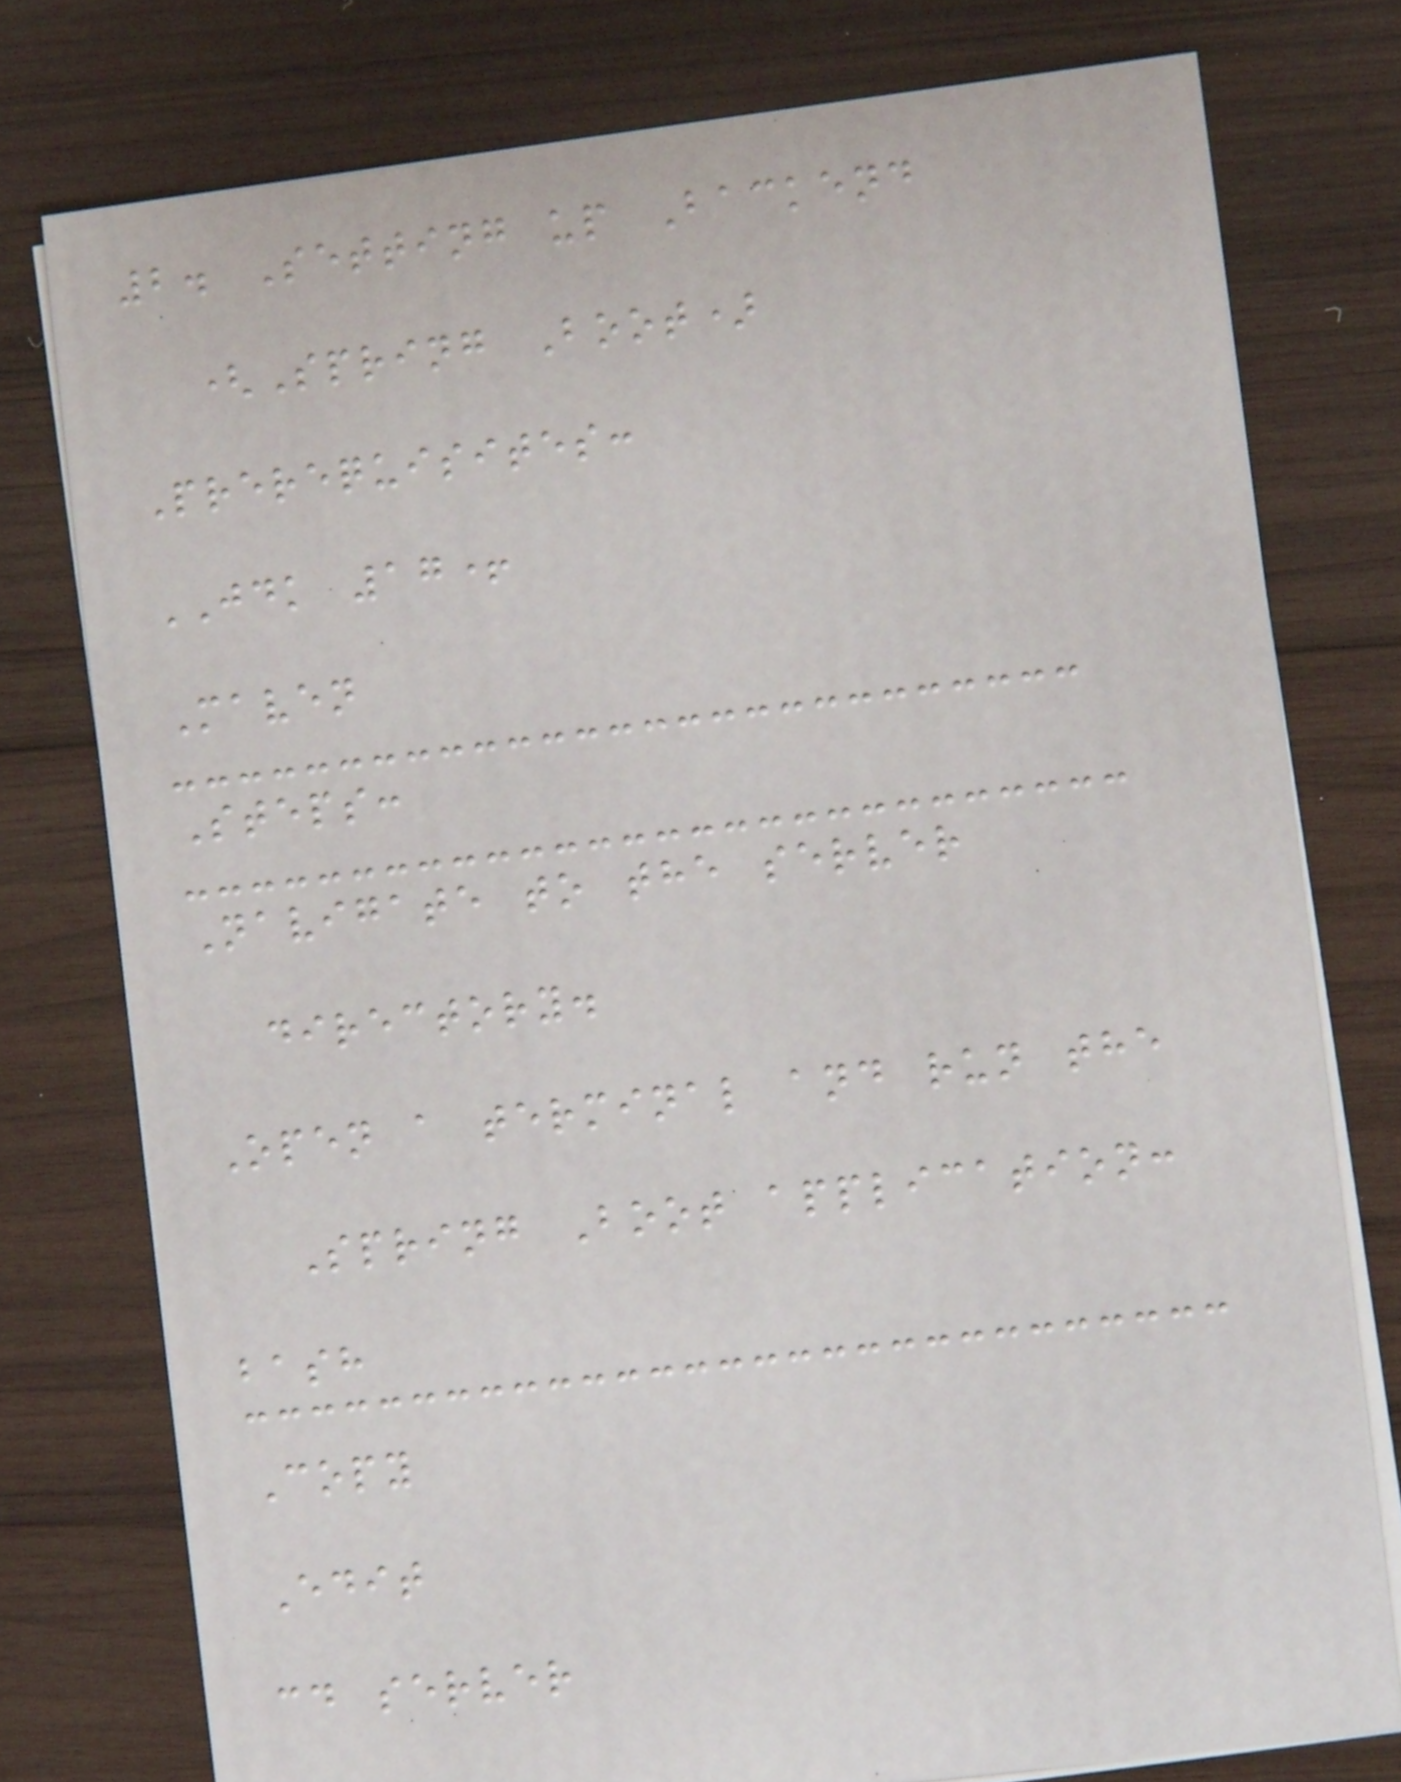2. Setting up Backend
(Spring Boot)
Prerequisites:
JDK 17+
Maven
Steps:
Navigate to the server
directory.
Open a terminal and run the
Spring Boot application:
bash
Copy
Edit
cd server
